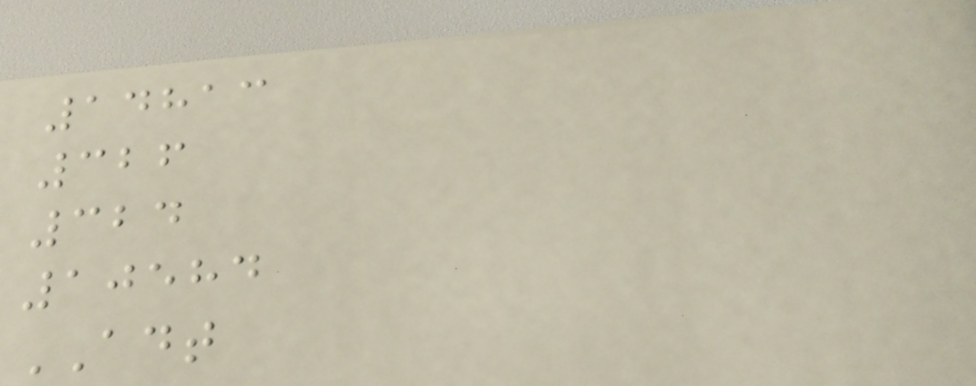14813
326
324
10584
ADT
